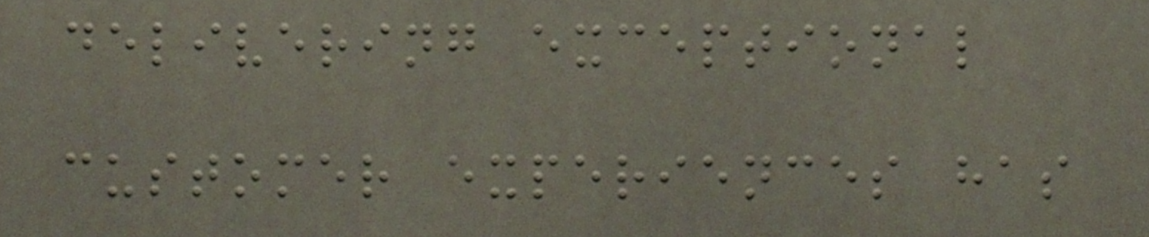delivering exceptional
customer experiences has
